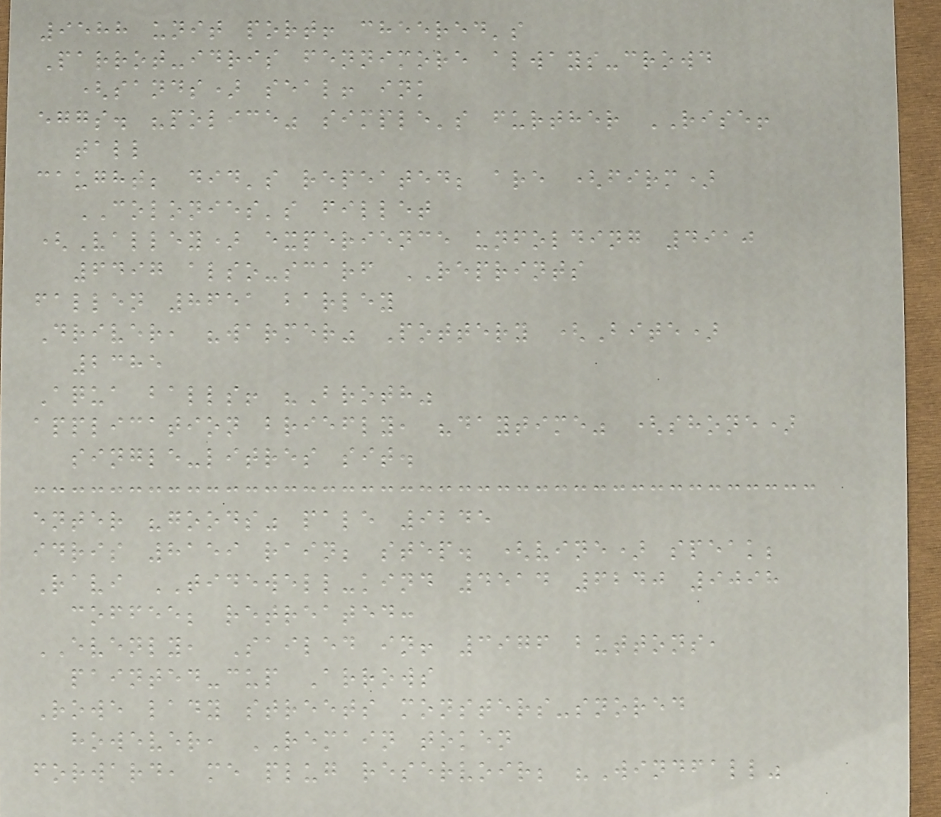9588 unit port! cheered's
Parrot-idris fennimore always-crowd
(sands) seal! ink
eggs. "police" simple's further RISE!
tall
caught; did's repeated; are (firm)
COLONIES's fillet
(Valley) experience unfolding 4910
6497 also-scarf REPRINTS
fallen 8651 barley
Driver, "warmer" Pottery (Bite)
2385
Aqua balls! "Broth"
application briefly, "daytime" (shone)
single-litres sit.
enter "goods" pale 9245
idris 8159 rain; step. (vine) speak;
Ravi TIDEWELL-kind 4514 6240 9098
coffee; retreated:
EVENLY, Sailed in! 3976 buttons,
painted-cup Arrows
Rowe lady streets monsters-snored
however, REMAIN token
forward, me plug reservoir; "Windfall"
